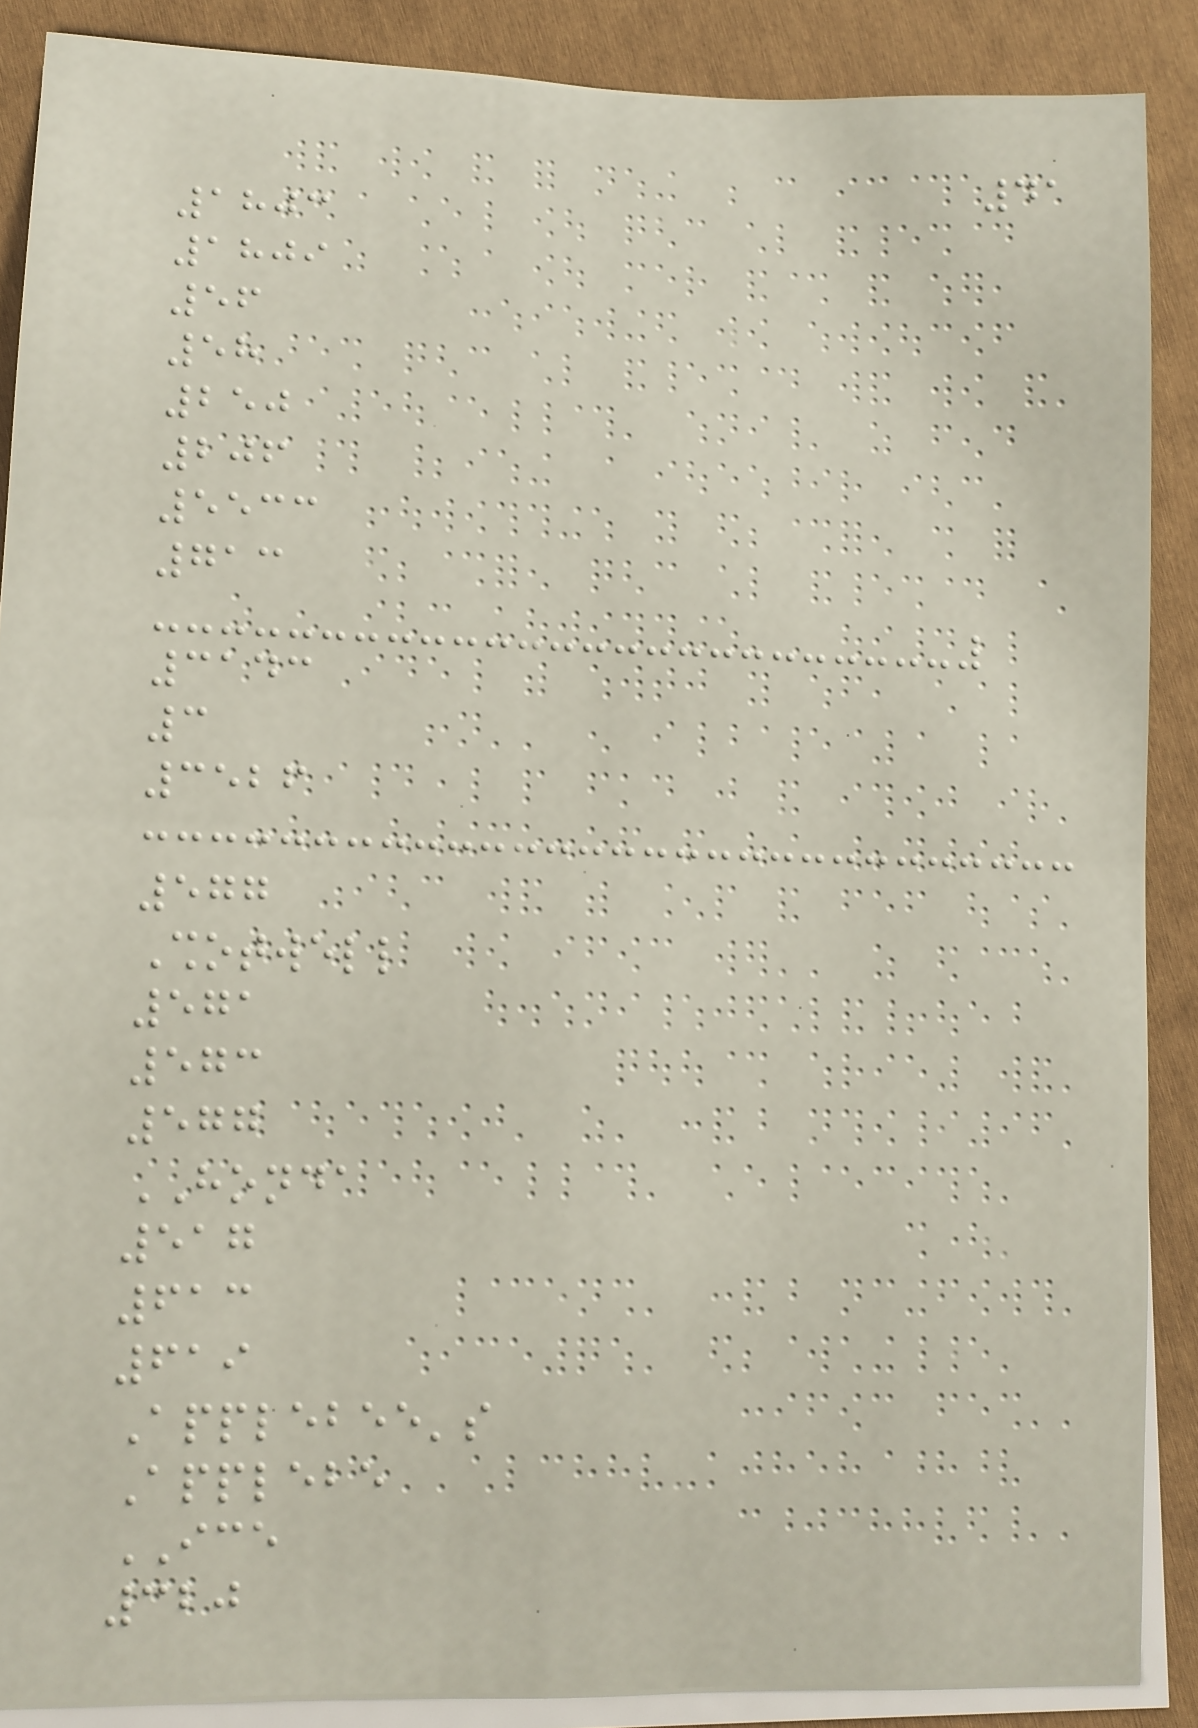41
1803
1809
56
58
250
206
5533
713
3143
3
3526
577
Shotwell
571
573
577
HONDA
517
613
619
Applebee's
Applebe
ICE
320
